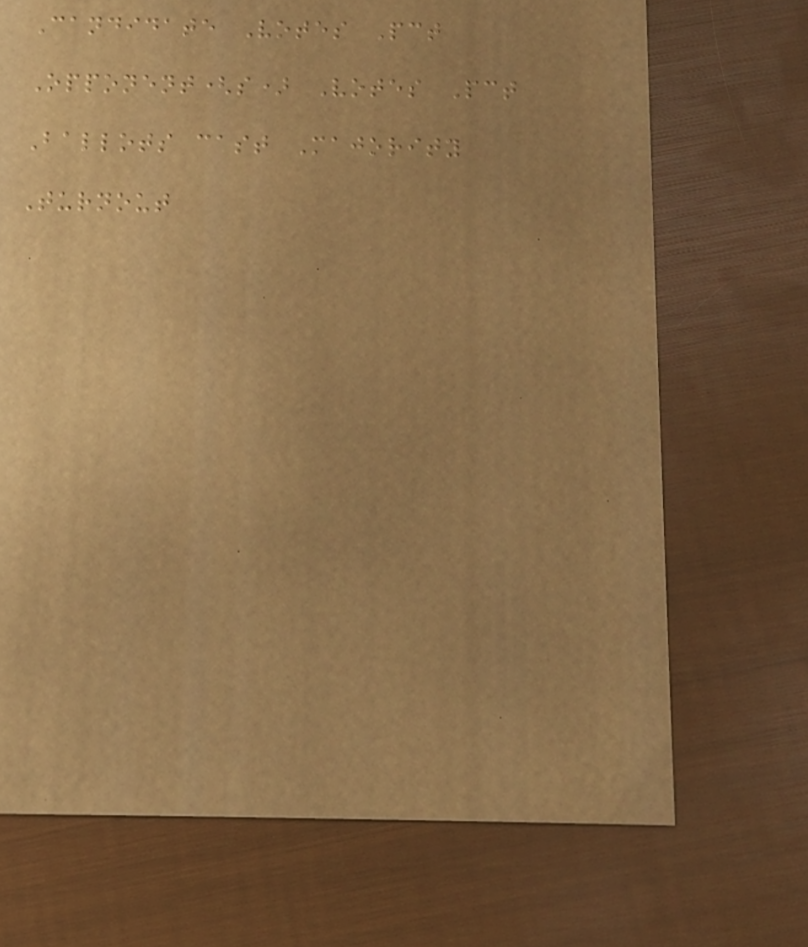Candidate Votes Pct
Opponent(s) Votes Pct
Ballots cast Majority
Turnout
